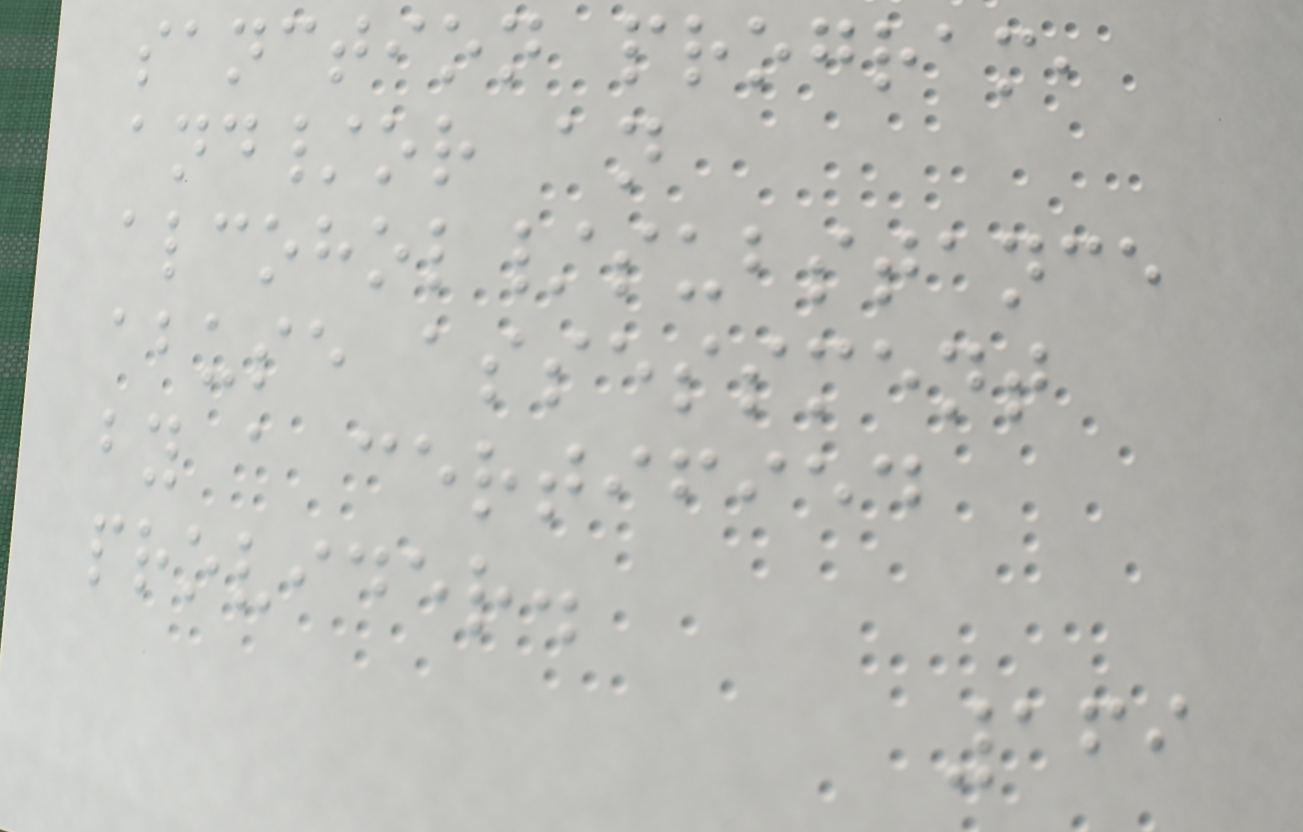sanction program,
and/or an
alcohol/substance
abuse assessment
by a certified
provider.
169
